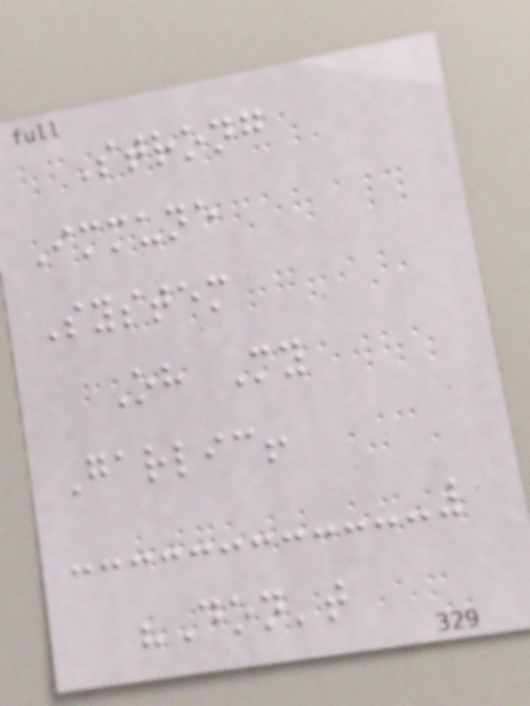Strong
Immune
System
Oh My
Garlic!
"Don't
